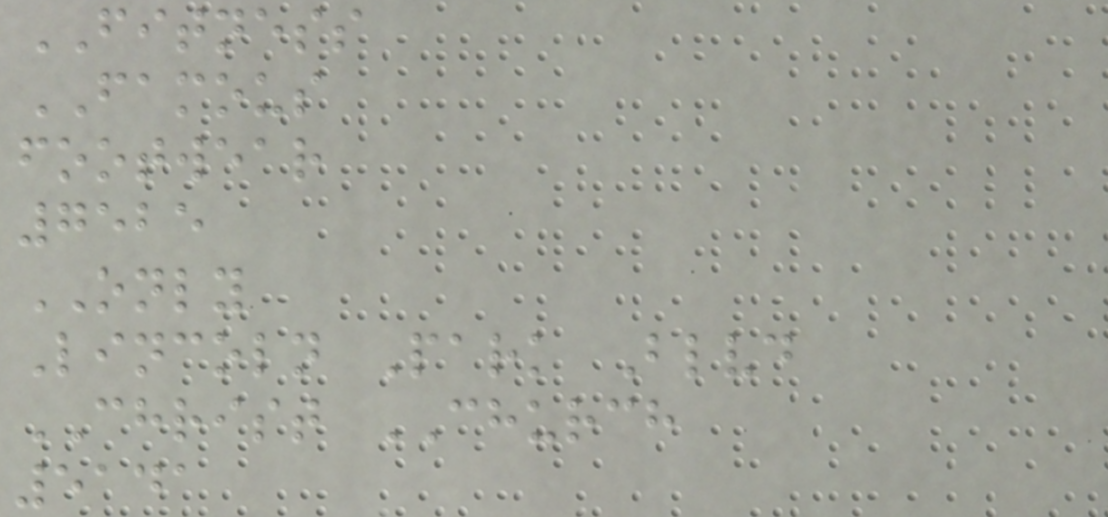FITNESS
FAMOUS
footwear
7525
ONLY
Lincoln Park Blvd
CHRIST CHURCH
5141
